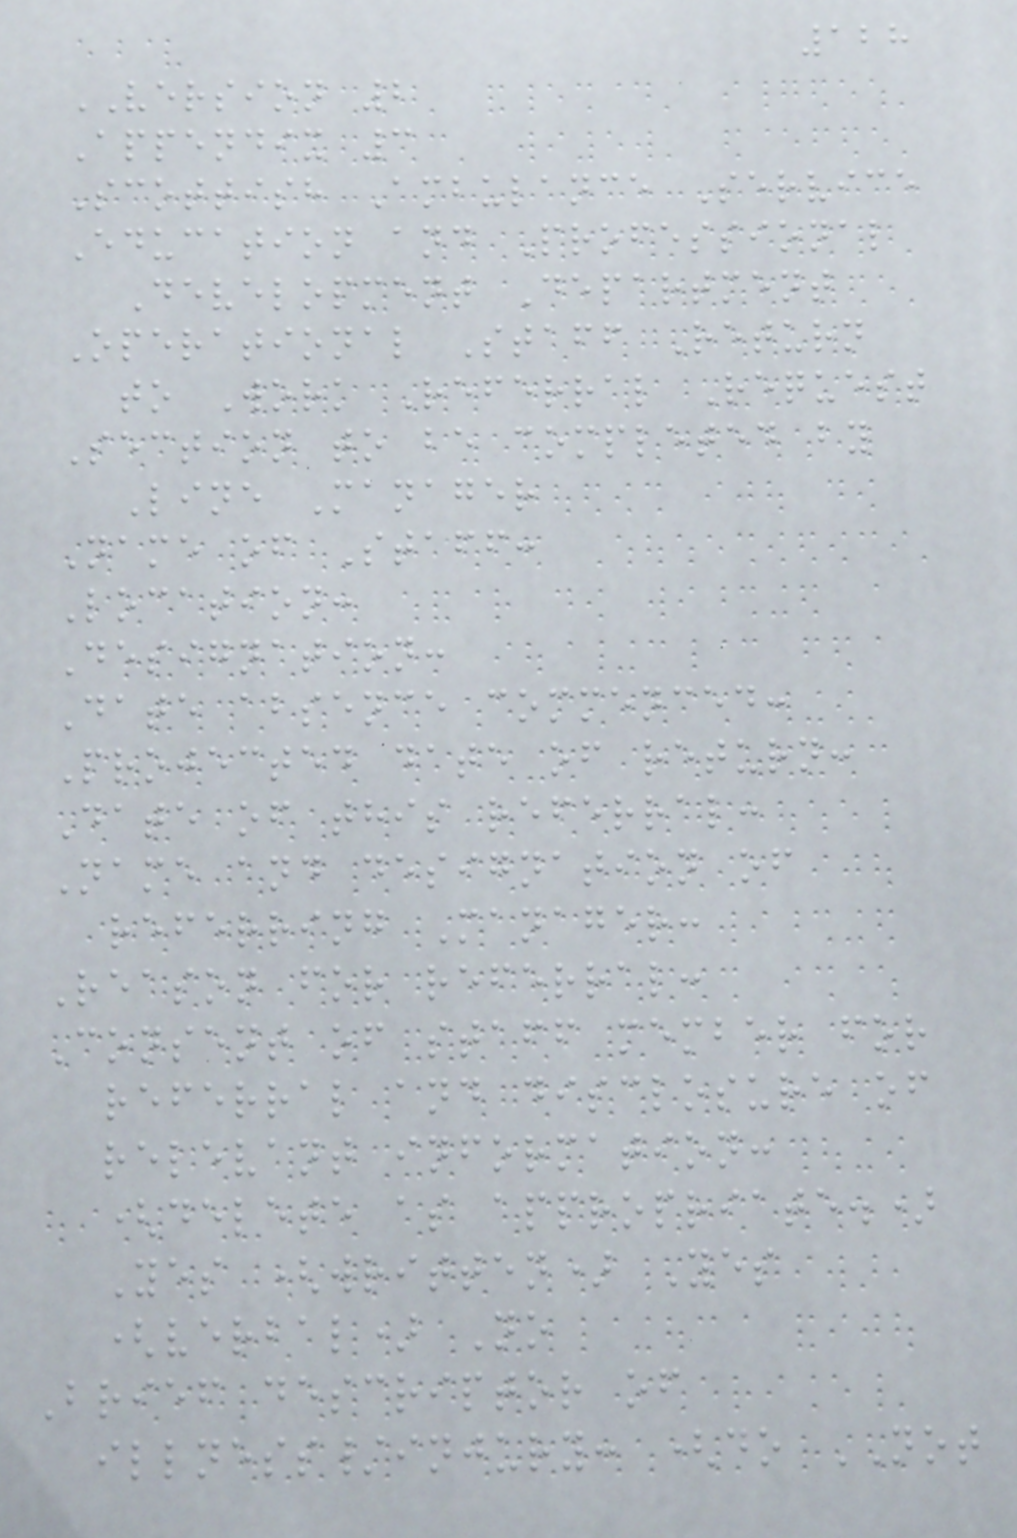128
VERSION 2
Appendix 3
Scottish Ambulance Service
Education and Professional
Development Department
Operational Staff Return
to Work Referral Request
Section to be completed by
Line Manager
Name of Staff:
Location:
Designation:
Date absence commenced:
Projected date of return:
Date of this referral:
Name and designation of
referring Manager:
Reason for referral:
Consent of staff member for
referral and disclosure of
relevant information:
(delete as appropriate.)
Yes (written) Yes
(verbal) No
Brief descriptor of
illness/injury: (do NOT
